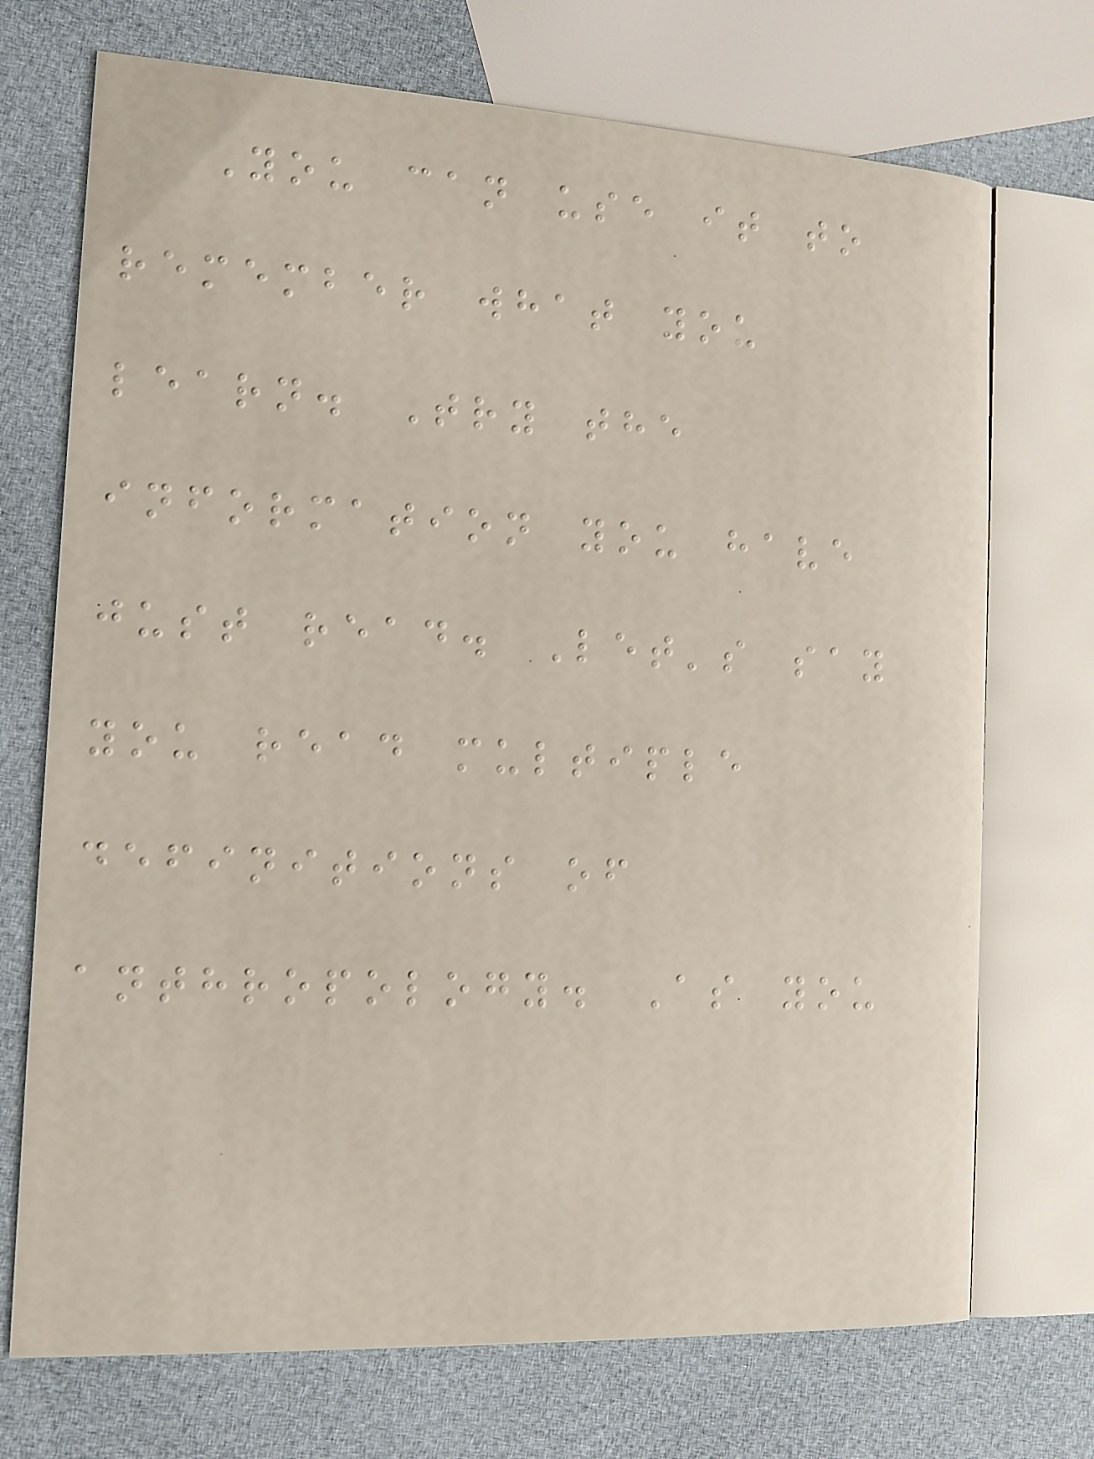You can use it to
remember what you
learn. Try the
information you have
just read. Let's say
you read multiple
definitions of
anthropology. As you
